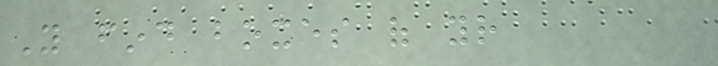You find boxes of your
